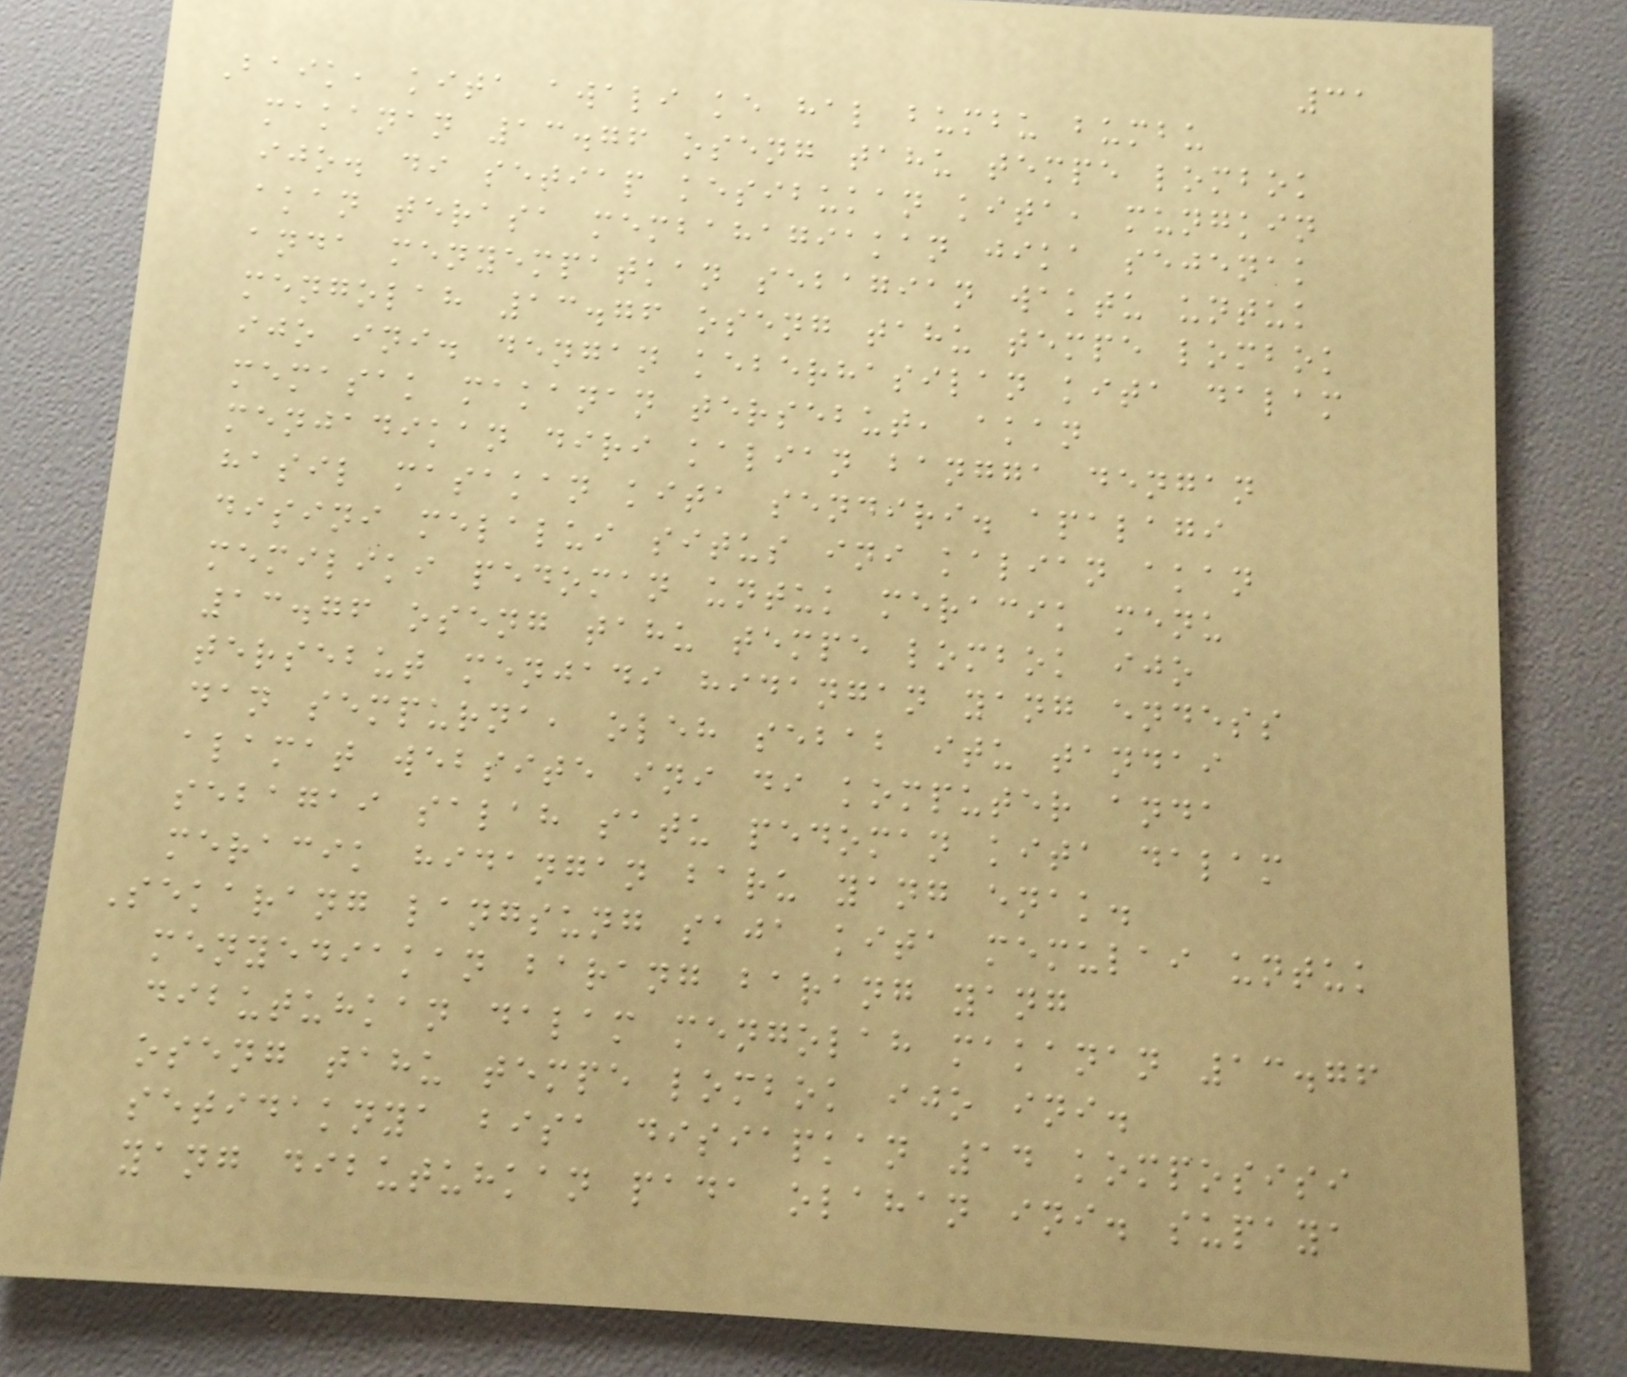31
Baik, kita awali ke hal bumbu bumbu
makanan 13.76 oseng tahu tempe lombok
ijo. di setiap kesibukan kita, mungkin
akan terasa membahagiakan jika sejenak
anda menyempatkan sebagian waktu untuk
mengolah 13.76 oseng tahu tempe lombok
ijo ini. dengan keberhasilan kita dalam
memasak makanan tersebut, akan
menjadikan diri kalian bangga dengan
hasil masakan kita sendiri. apalagi
disini melalui situs ini kalian akan
memiliki pedoman untuk meracik menu
13.76 oseng tahu tempe lombok ijo
tersebut menjadi hidangan yang endess
dan sempurna, oleh sebab itu tandai
alamat website ini di komputer anda
sebagai salah satu pedoman kita dalam
meracik hidangan baru yang enak.
Sekarang langsung saja kita memulai untuk
menyediakan barang barang yang
dibutuhkan dalam mengolah makanan 13.76
oseng tahu tempe lombok ijo ini.
setidaknya bisa disiapkan 14 komposisi
yang dibutuhkan pada olahan ini. supaya
